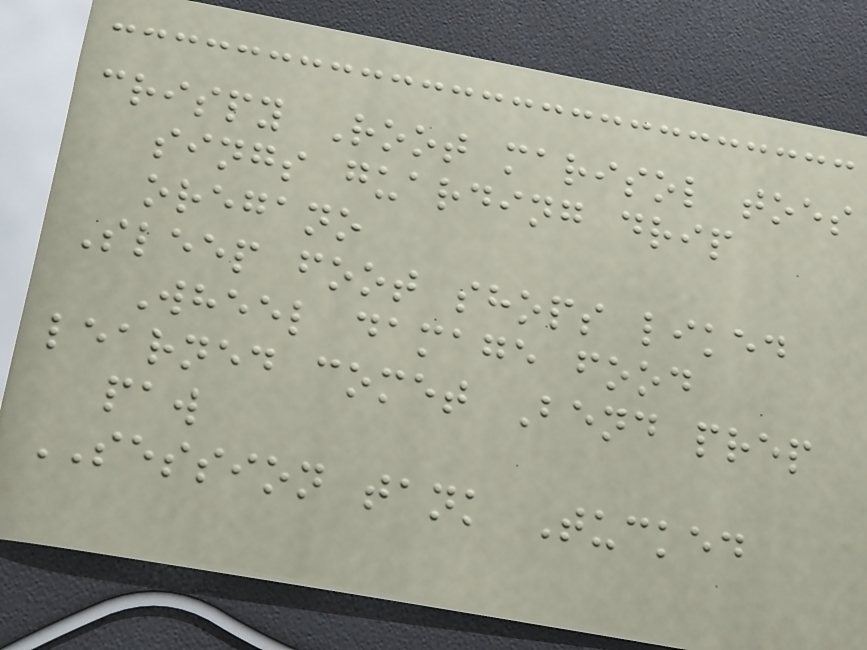crispy Root marisol toes
sings guarding drip
oregano
Sleep foot shops liked
Wheel damage food
learned comet Bend prep
paw
SESSION tank Tucked
